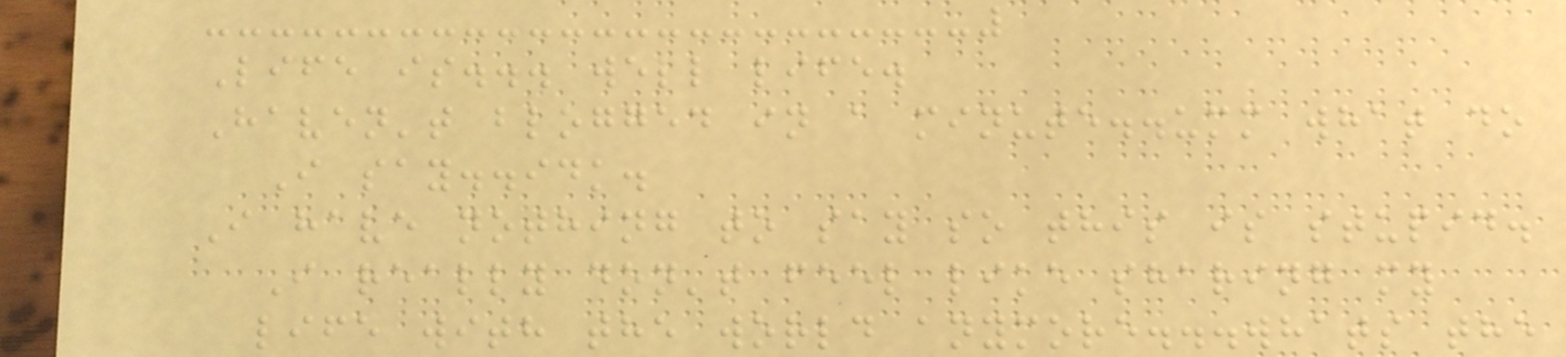Life is... well life.
Haven't blogged in a minute..umm what do
I say..idk.
I have nothing to say so this is stupid.
I really don't feel like sharing my
life with the world anymore...whats the
